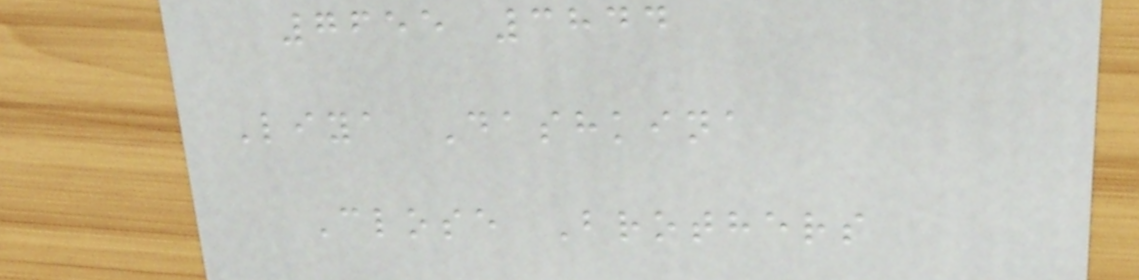7655 3844
Liya Dashkina
Close Brothers
